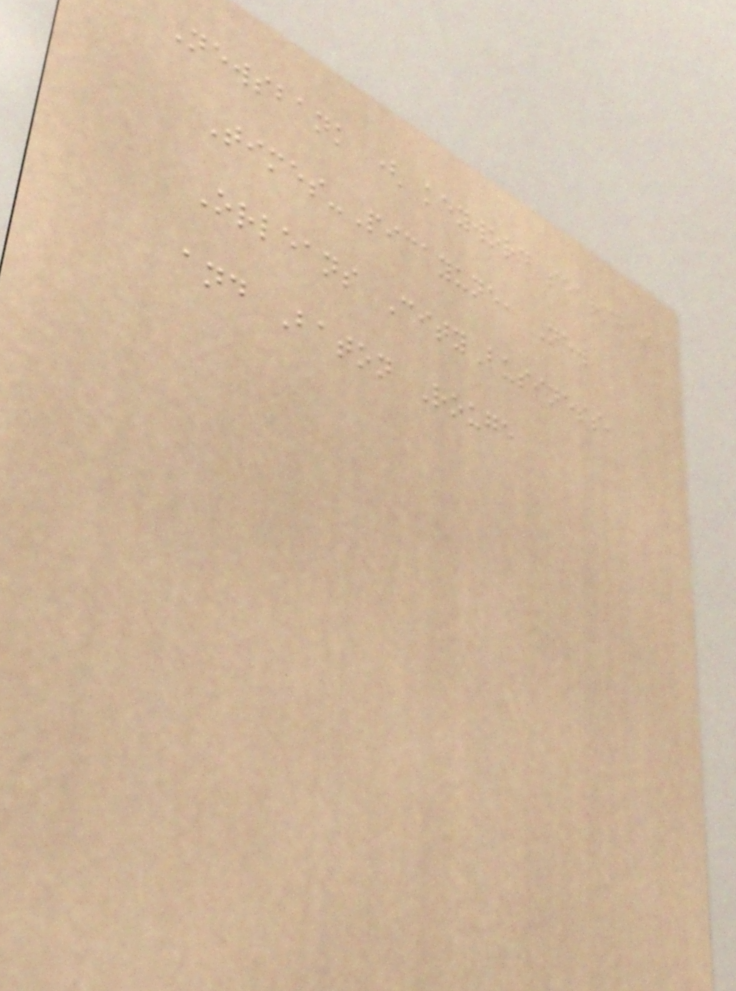Newsbank ( keyword searches
Times-Picayune, New
Orleans CityBusiness,
and Baton Rouge
